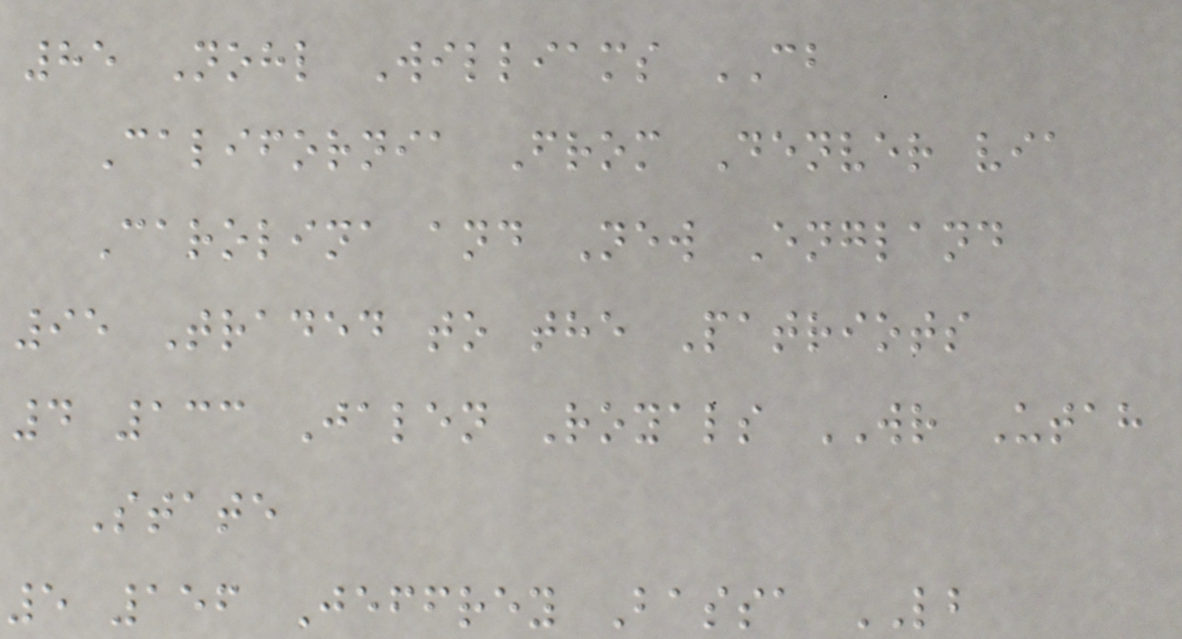85 Nohl Williams CB
California From Denver via
Carolina and New England
95 Traded to the Patriots
4 133 Jalen Royals WR Utah
State
5 156 Jeffrey Bassa LB
